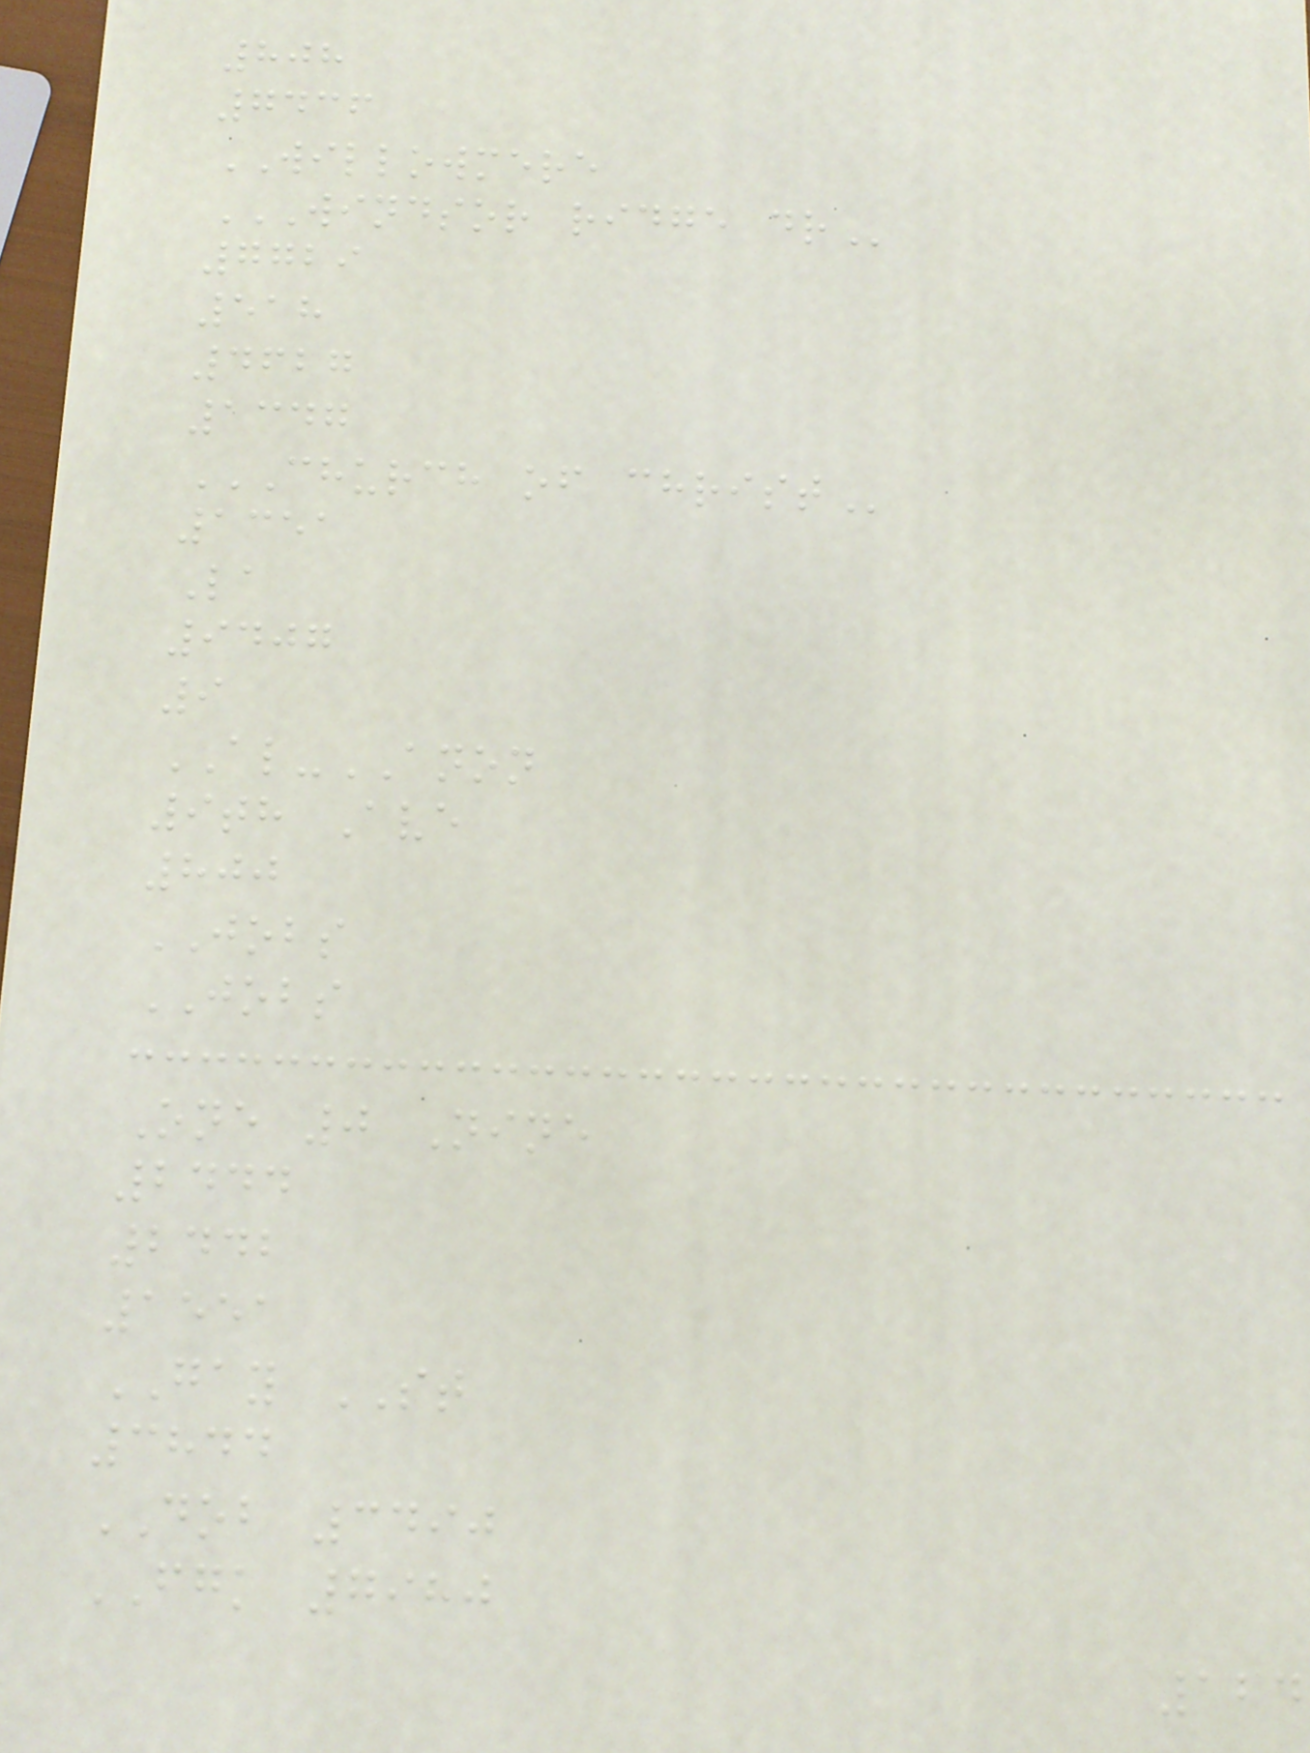808
7436
WILLOWMERE
WINDSOR RIDGE DR
7729
518
4627
1347
CHURCH OF CHRIST
1351
La
9407
9
AL-ANON
9th Ave
800
JOBS
JOBS
One 0 Nine
2444
2442
1551
GAY ST
3844
DOB 3490
FGK 7980
124
